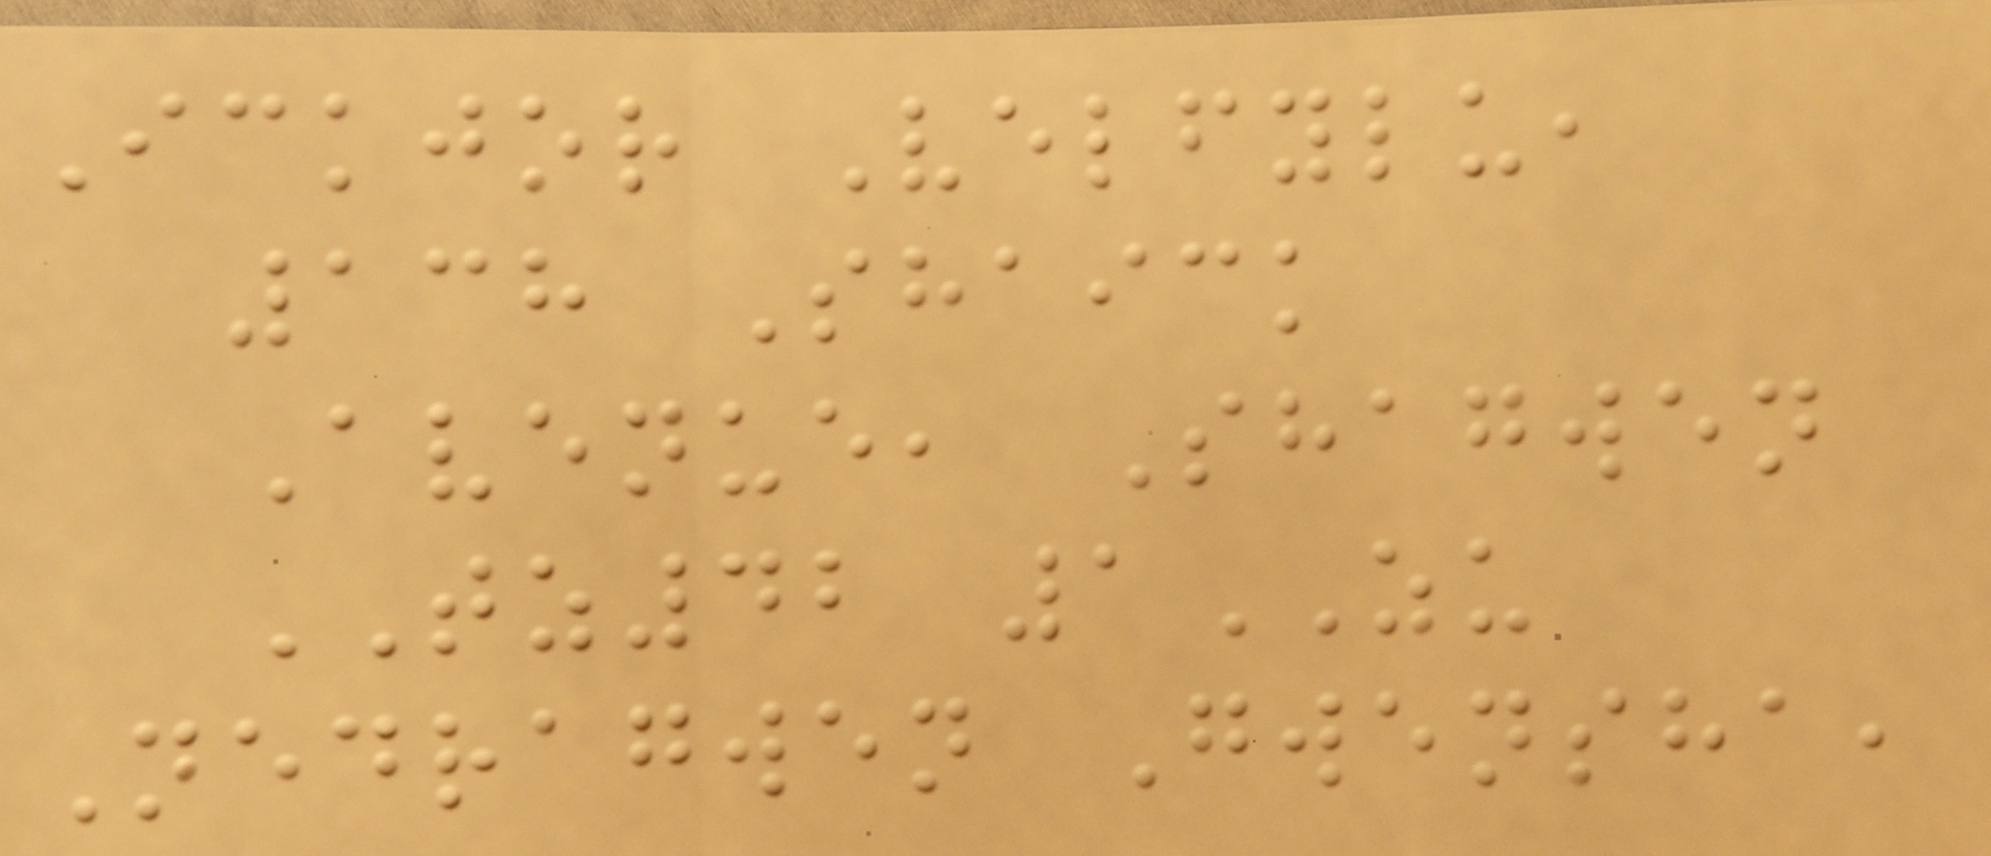Ickjor Velfylu,
138 Shaick
Avenue, Shagwen
TZ42 1ZU
Nedragwen Gwensha,
